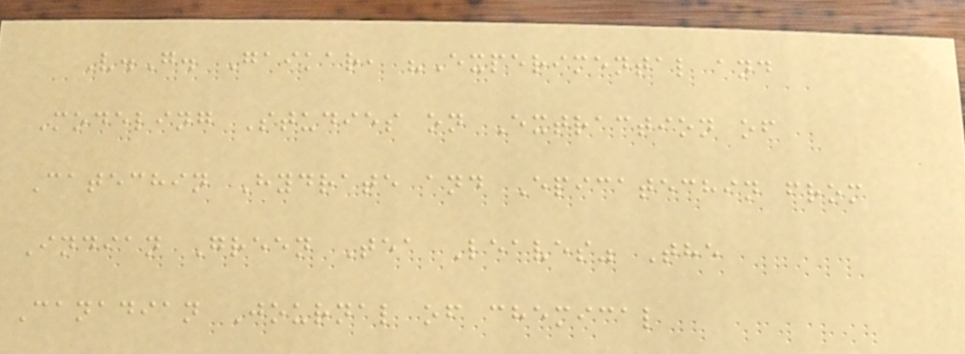V.G. Gaikar, "Experimental and
Modeling Studies on Extraction of
Catechin Hydrate and Epicatechin from
Indian Green Tea Leaves" The
Canadian Journal of chemical
